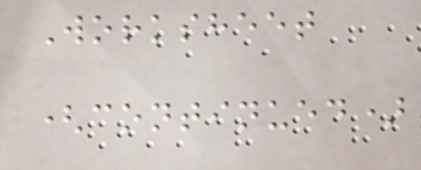Worksheet
(continued)
